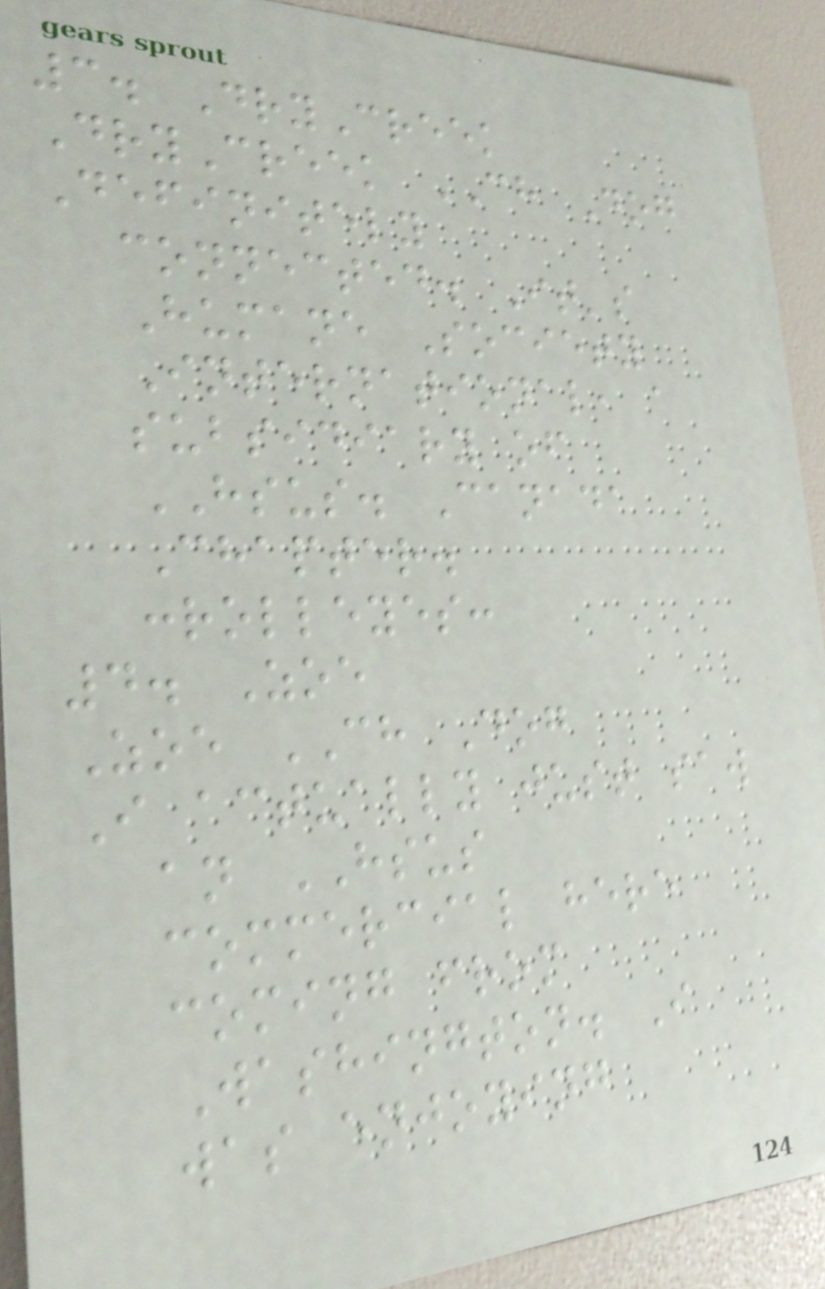3. DryCreek
DryCreek CH Dog
Definitely
connected. It's
Humane Society
International, a
subsidiary of
HSUS. Canada
Chapter.
:rolleyes:
4. Zoe
Zoe CH Dog
I actually just saw
an HSUS
commercial here
coming from
Washington. I
was enjoying
